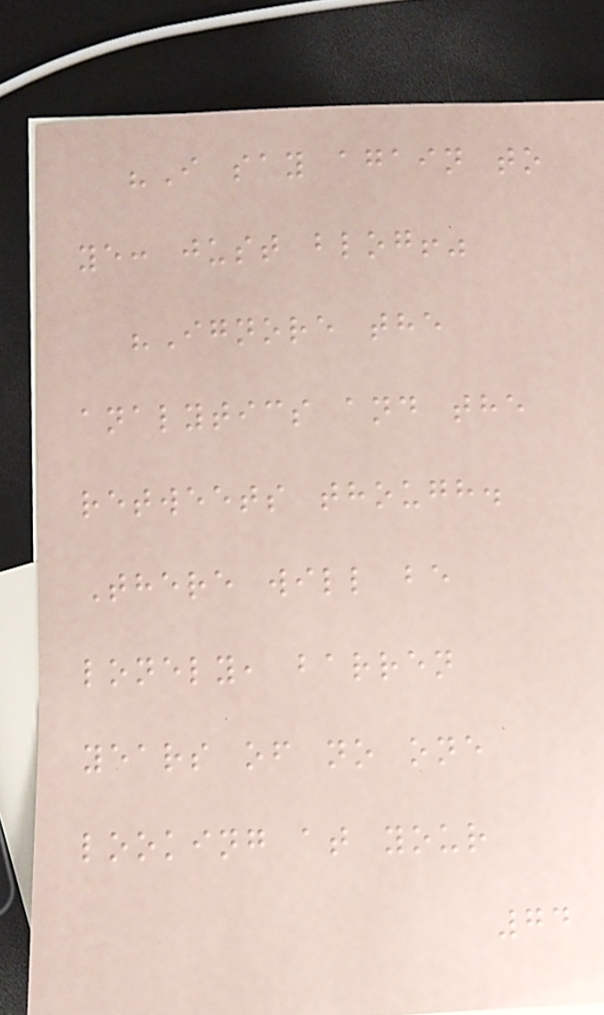"I say again to
ye: just blog!"
"Ignore the
analytics and the
retweets though.
There will be
lonely, barren
years of no one
looking at your
74
